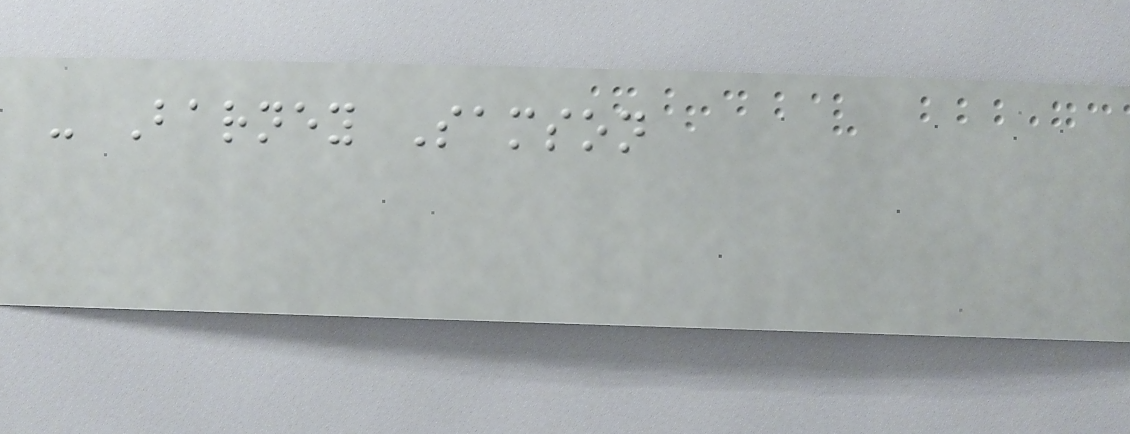- Barney Samson
